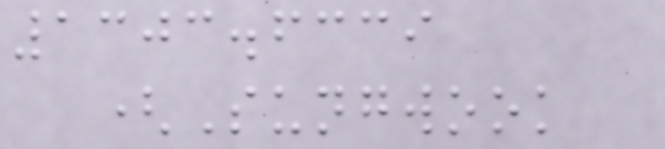1303.6339
(Sungwook
